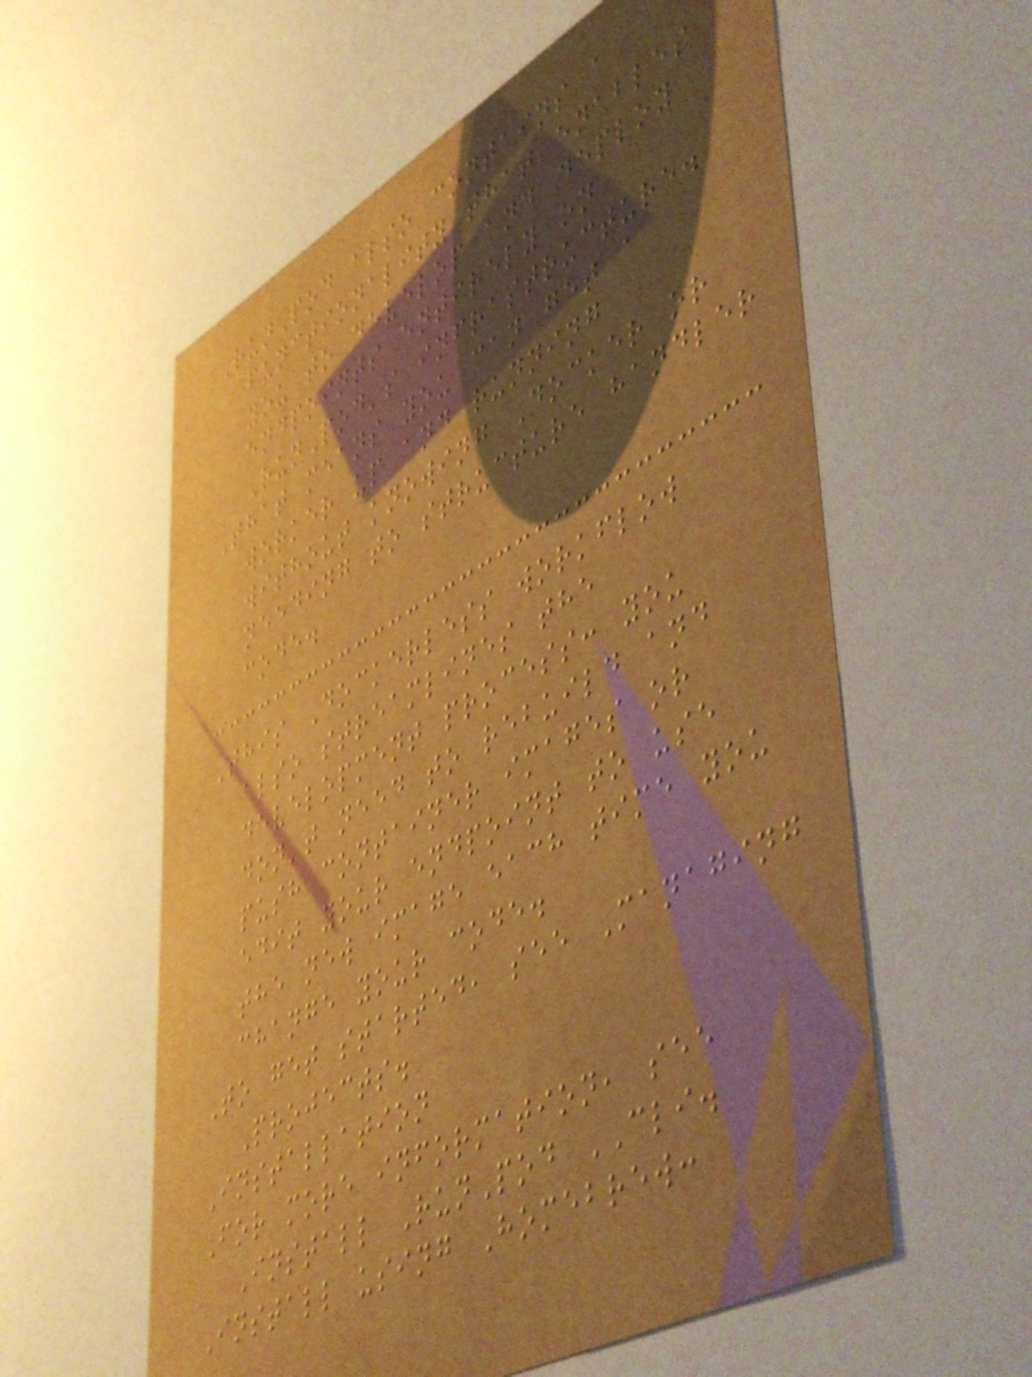RunPod also contains a
functionality that enables
you to develop and deploy
endpoints entirely on
RunPod's infrastructure.
That means you can get a
worker up and running
without knowing Docker or
needing to structure handler
code.
This Dockerless workflow
also streamlines the
development process: you
don't need to rebuild and
push container images or
edit your endpoint to use
the new image each time you
change your code.
To get started, see Managing
Projects.
Installation
For more information, see
Install RunPod CLI.
Install using Homebrew:
